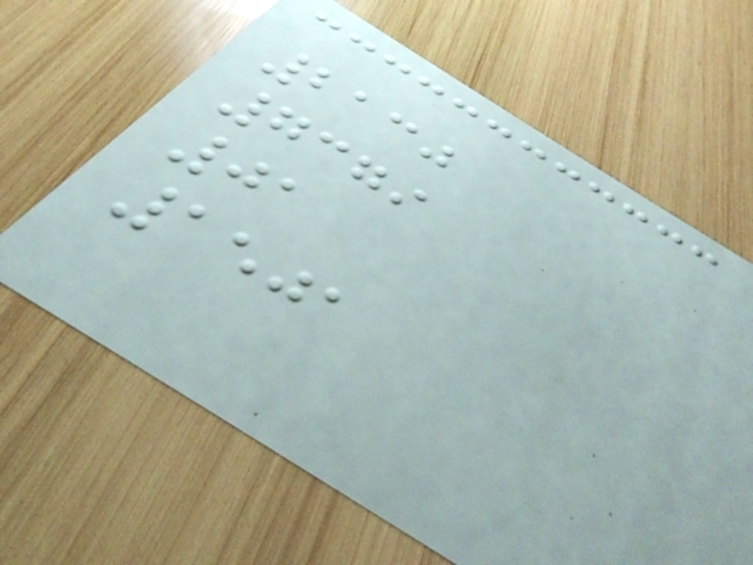2130
7379
01
1501
